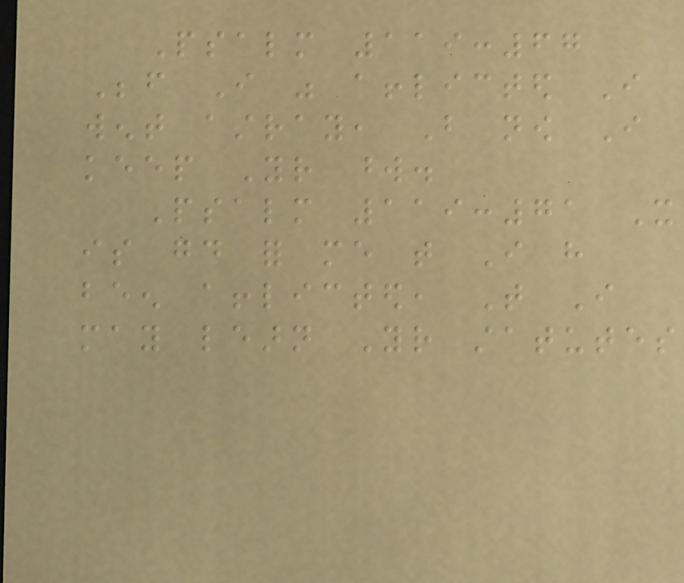Psalm 119:67
Before I was afflicted I
went astray, But now I
keep Your word.
Psalm 119:71 It
is good for me that I have
been afflicted, That I
may learn Your statutes
